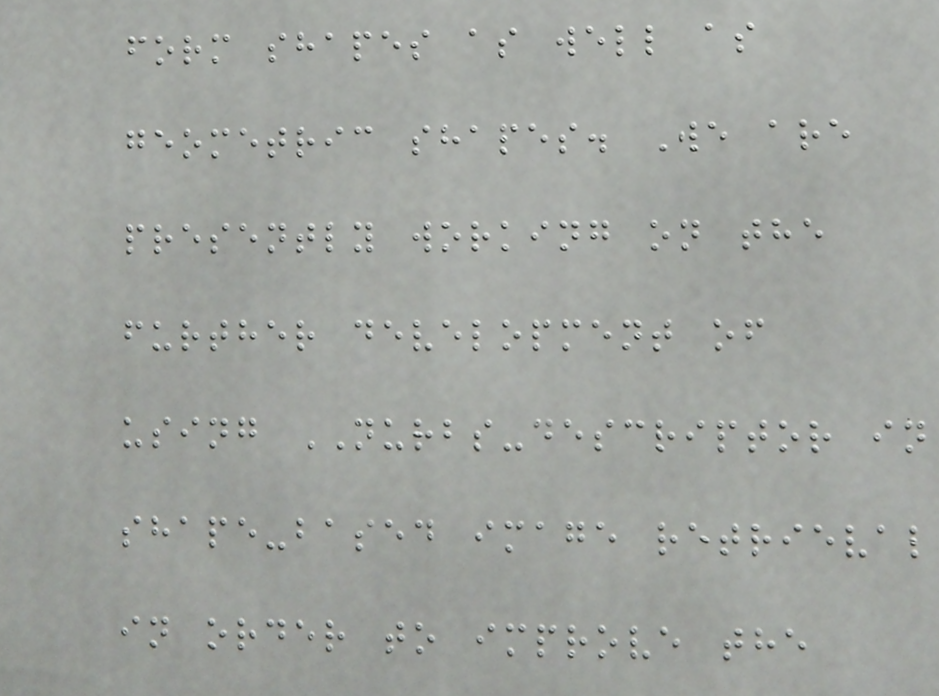form shapes as well as
geometric shapes. We are
presently working on the
further development of
using NURBS-descriptor in
shape-based image retrieval
in order to improve the
